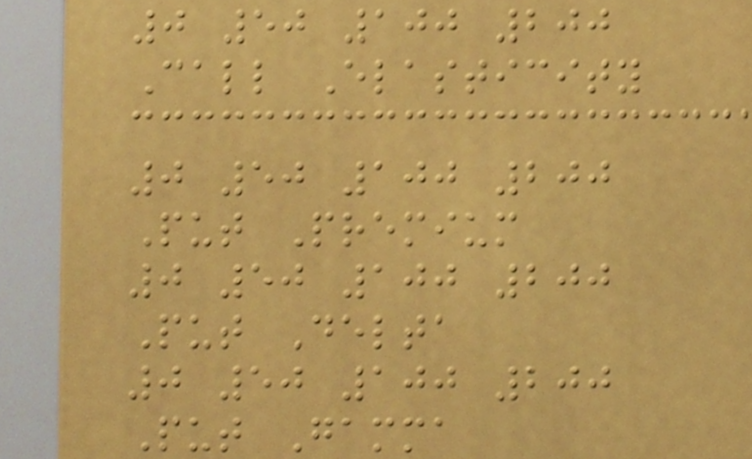0 50 100 200
Call Elasticity
0 50 100 200
Put Premium
0 50 100 200
Put Delta
0 50 100 200
Put Gamma
